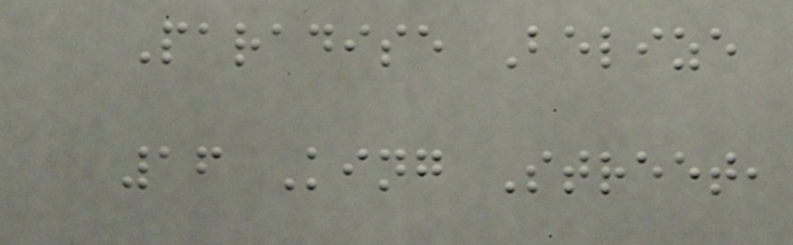Paradise Belize
16 King Street,
